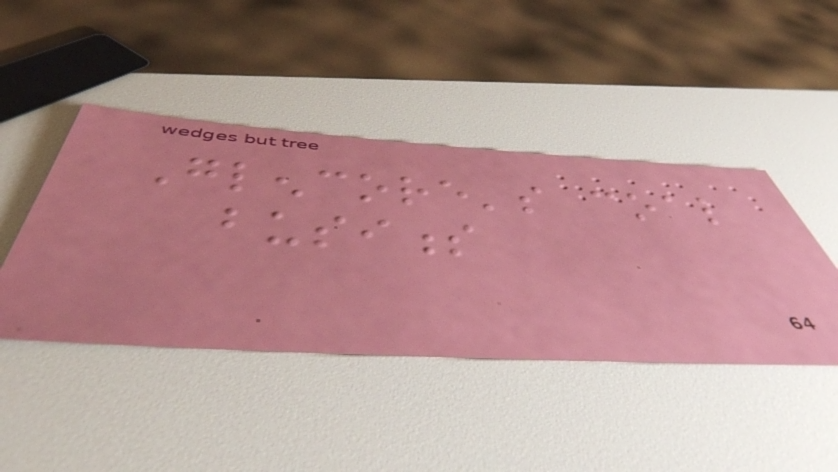Glencore's coal
business
